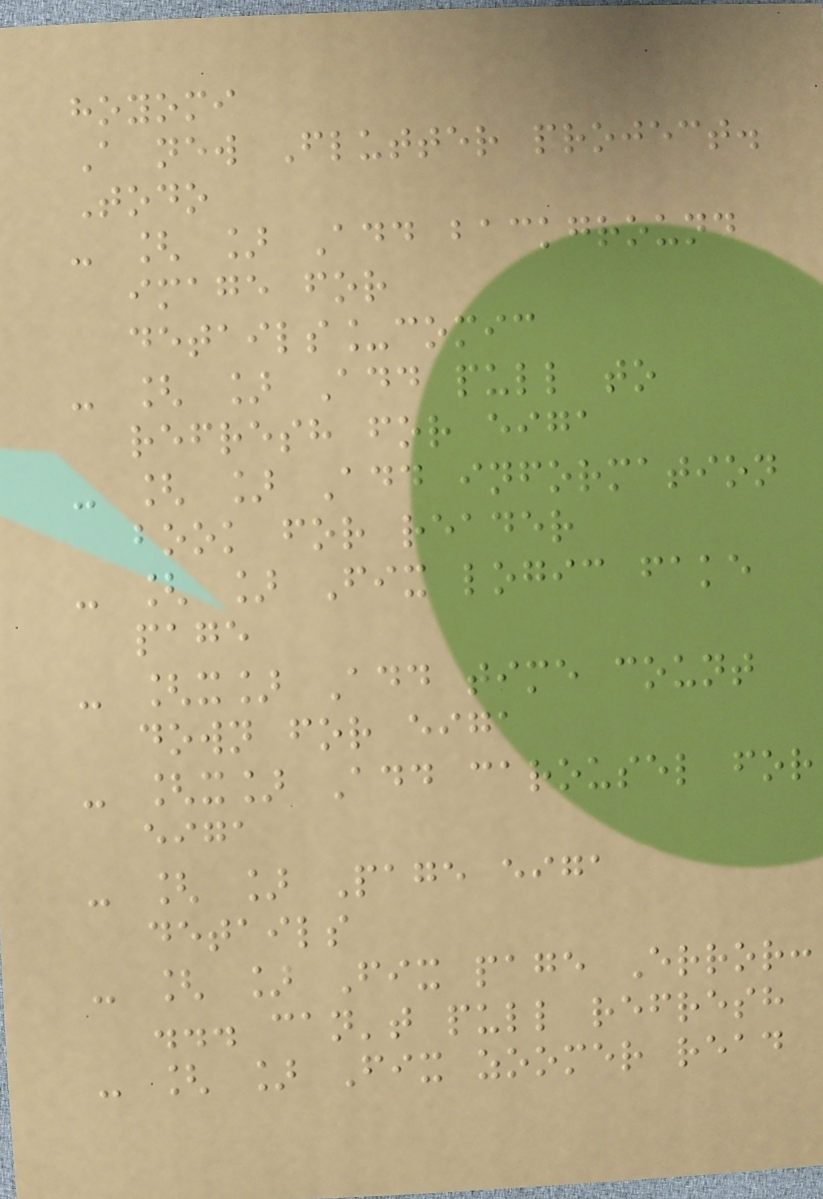hoyomi
A new Flutter project.
Todo
- [ ] Add background
image for
details_comic
- [ ] Add pull to
refresh for eiga
- [ ] Add information
book for reader
- [ ] Fix logic fake
page
- [x] Add time count
down for eiga
- [x] Add carousel for
eiga
- [ ] Page eiga
details
- [ ] Fix page Error:
... can't pull refresh
- [ ] Fix zoomer read
